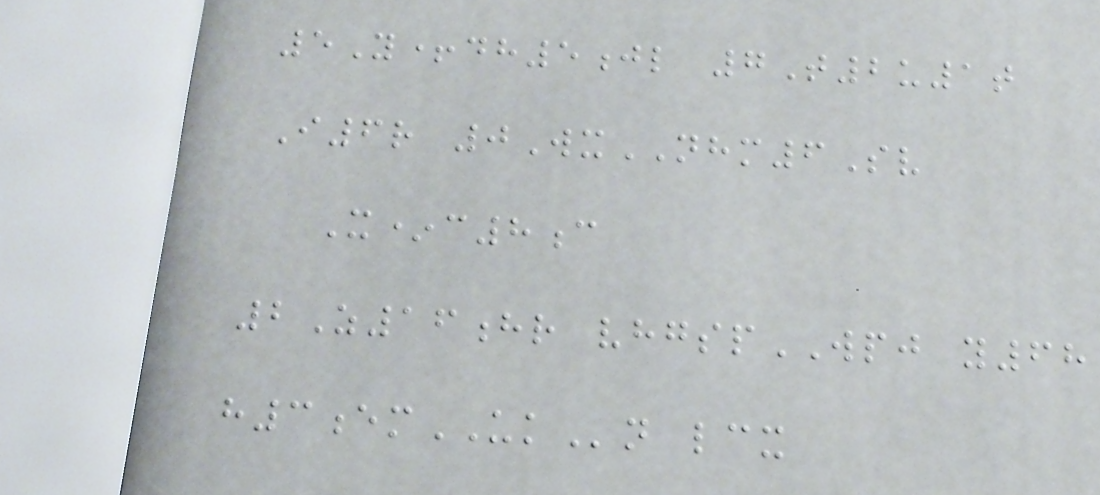5Y+dh5jl 7T2u1t
I6r 0WxNHM6Sv
X*c8c
2Z16hr vhgspWPJ y68
h3emUKn lcx
